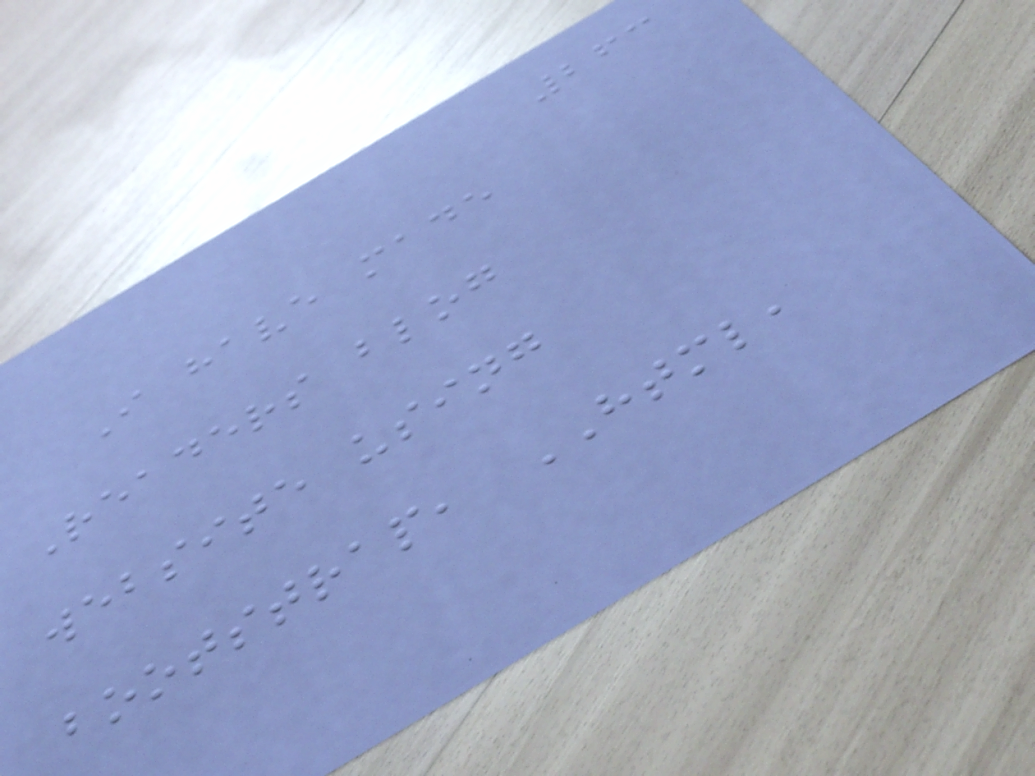263
I have made
Readers blog
website using
bootstrap, HTML,
